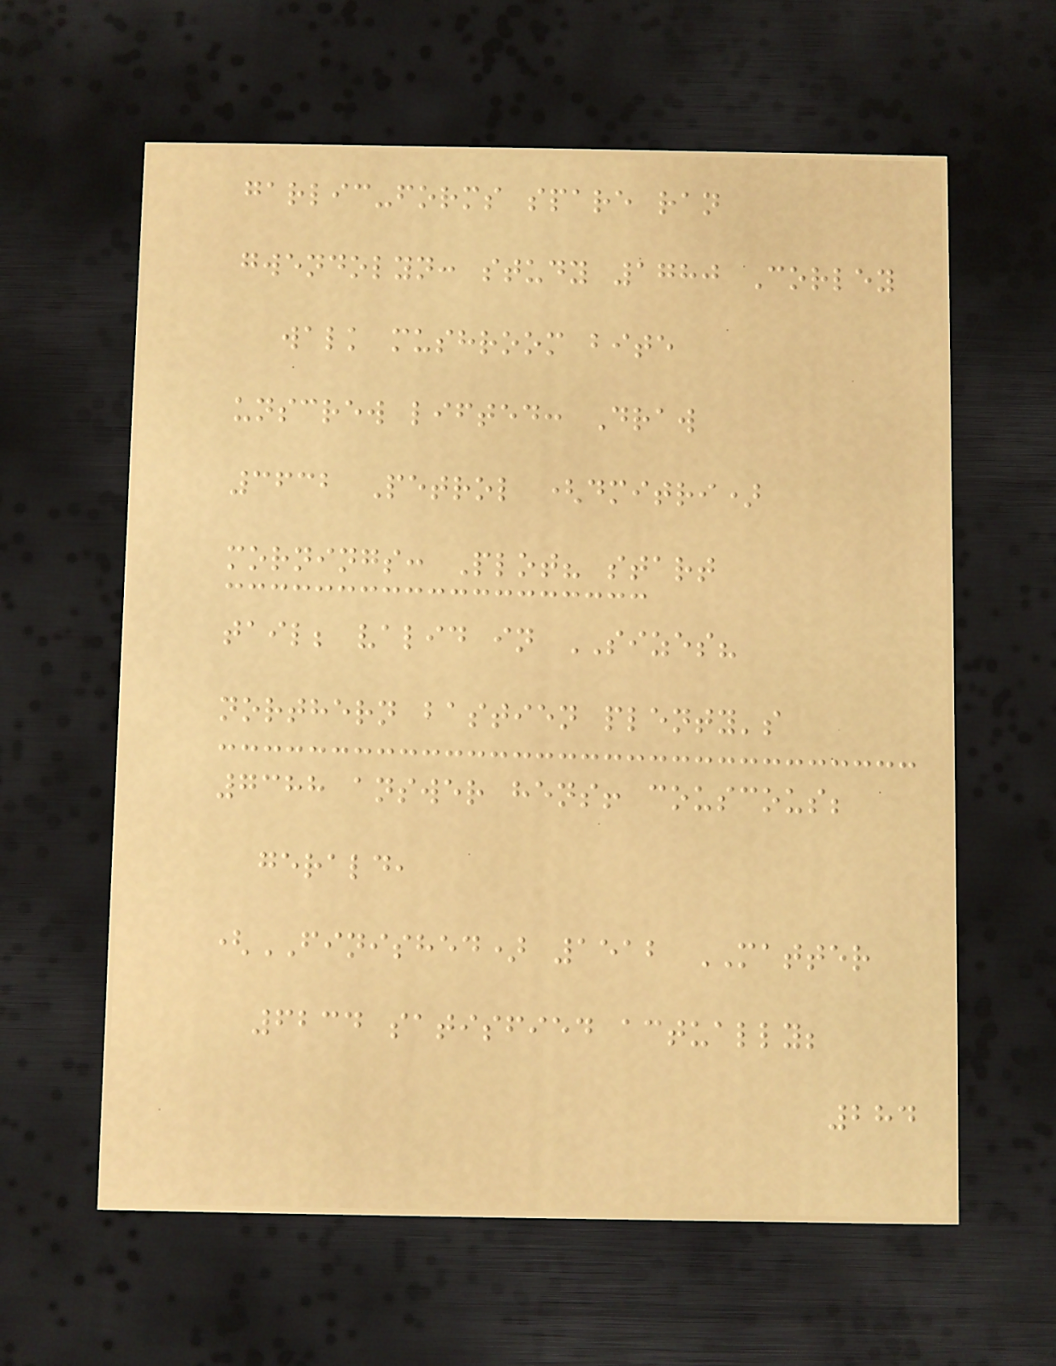garlic-forms spare ran
gwendolyn: study 1780 Corley
walk mushroom bite
unscrew lifted: Draw
3632 Petrol (dmitri)
mornings: Plot? start
tail; valid in SIZES?
northern bastien plenty's
7388 answer hens! couscous;
gerald,
(FINISHED) 1512 MATTER
6234 satisfied actually;
284
